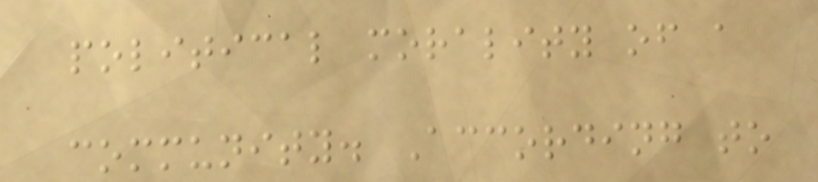political morality of a
community. According to
